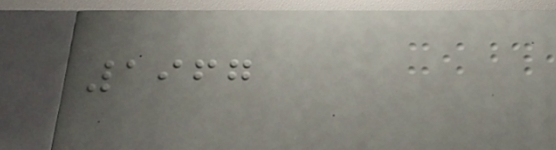1967
